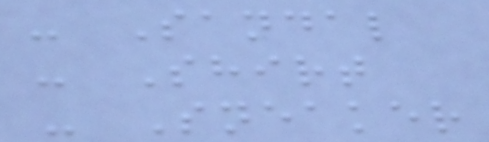- Sandal
- Shirt
- Sneaker
